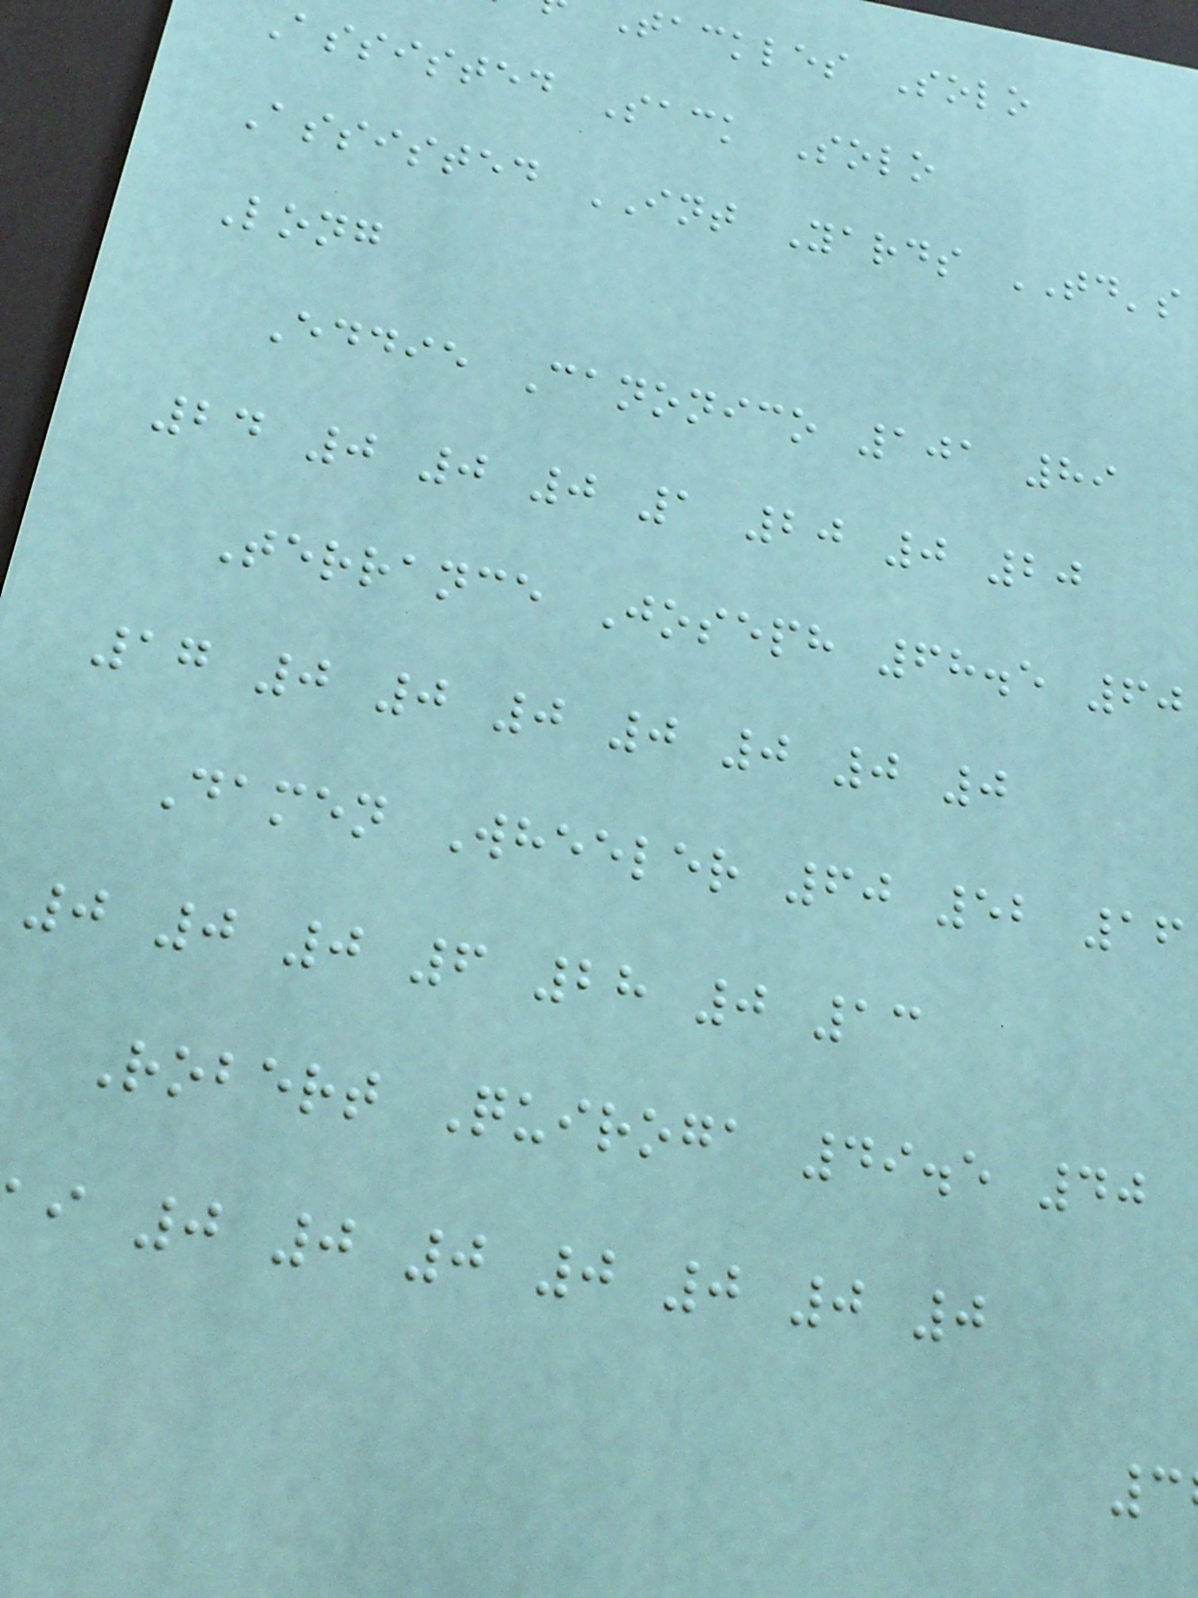tackles Solo
Assisted Sack Solo
Assisted INT Yards TD's
Long
Eddie Canonico 101 89
24 0 0 0 1 20 0 20
Terrance Joseph 68.5 60
17 0 0 0 0 0 0 0
Damen Wheeler 60 52 16
0 0 0 6 28 0 13
Robert Quiroga 49.5 40
i 0 0 0 0 0 0 0
